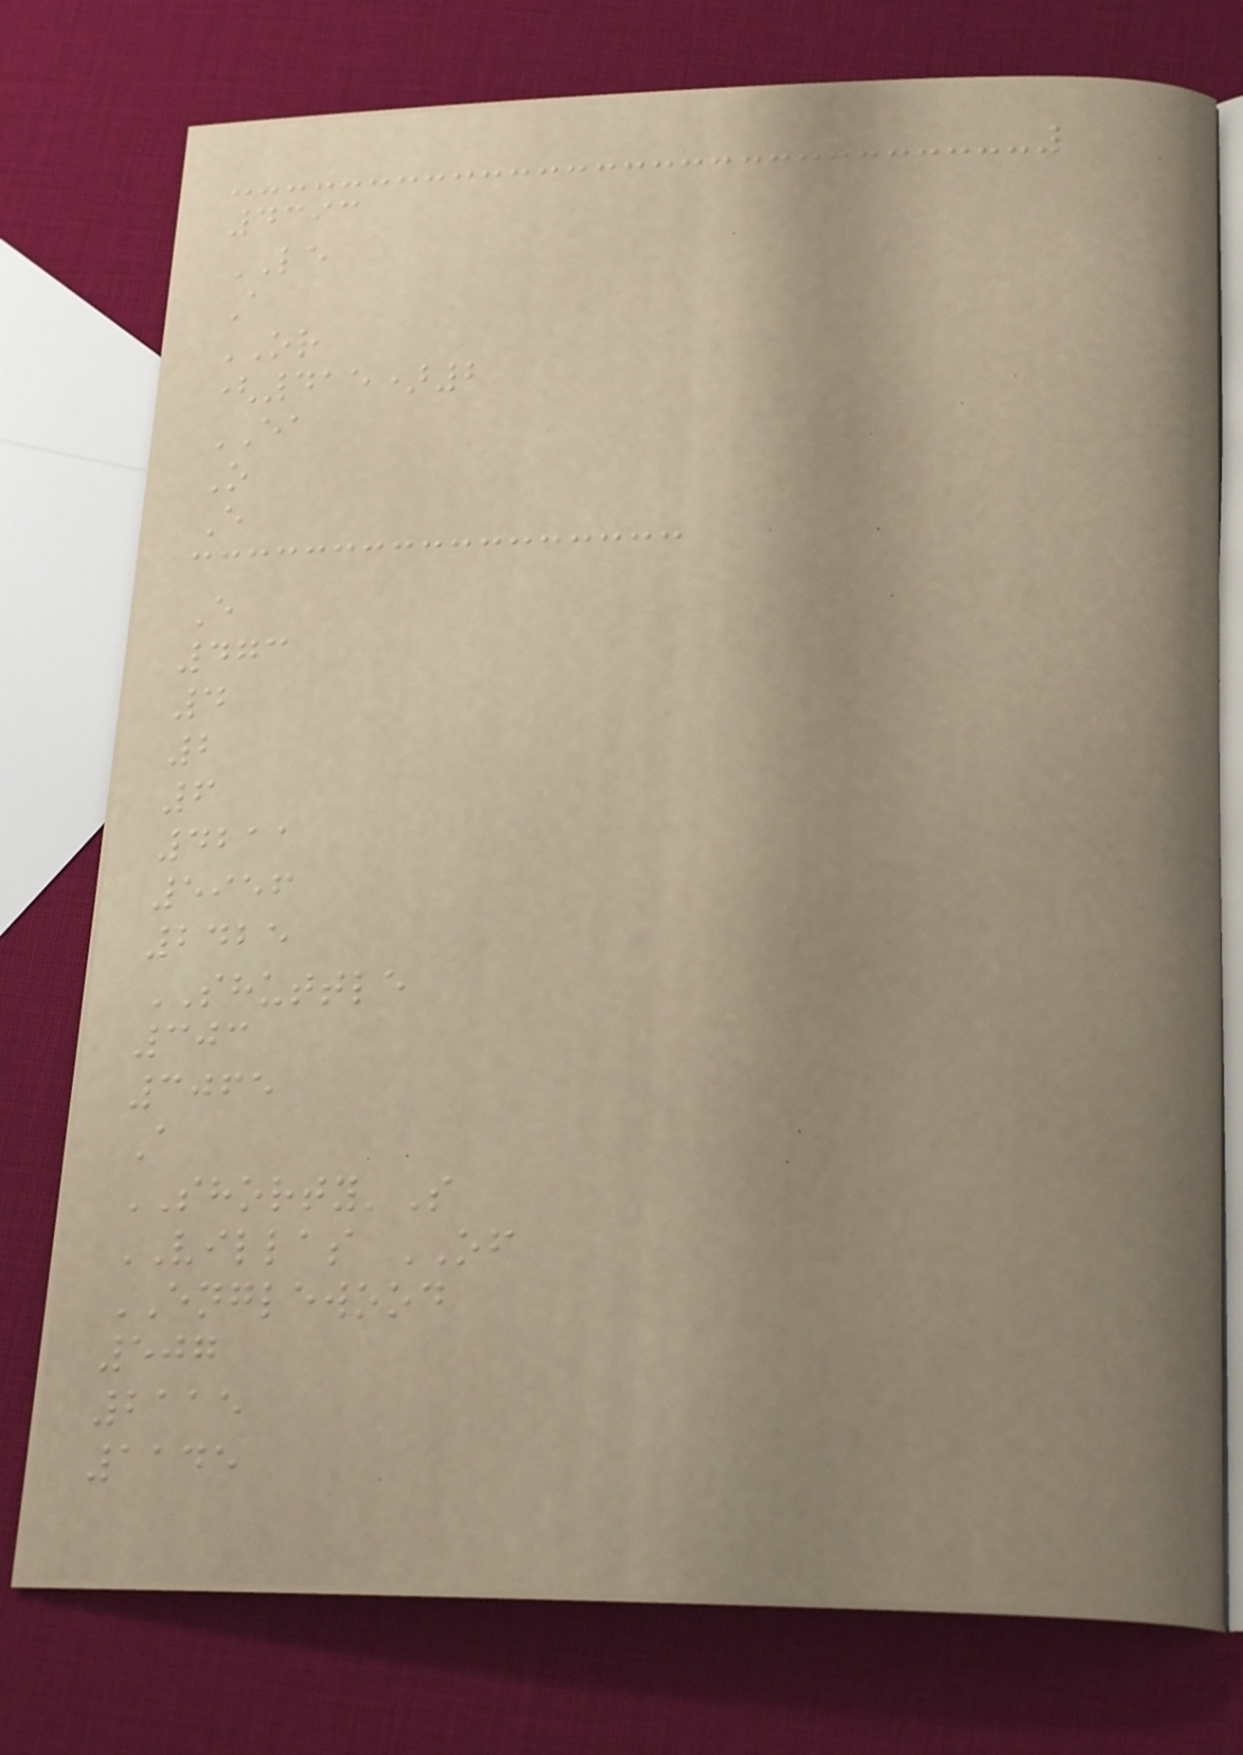4393
LE
A
OR
(415)2
EA
O
E
E
473
4
2
6
4211
5956
2425
SHUTTLE
303
3065
A
SHORTY'S
VILLAS OF
ENGLEWOOD
507
2115
1145
